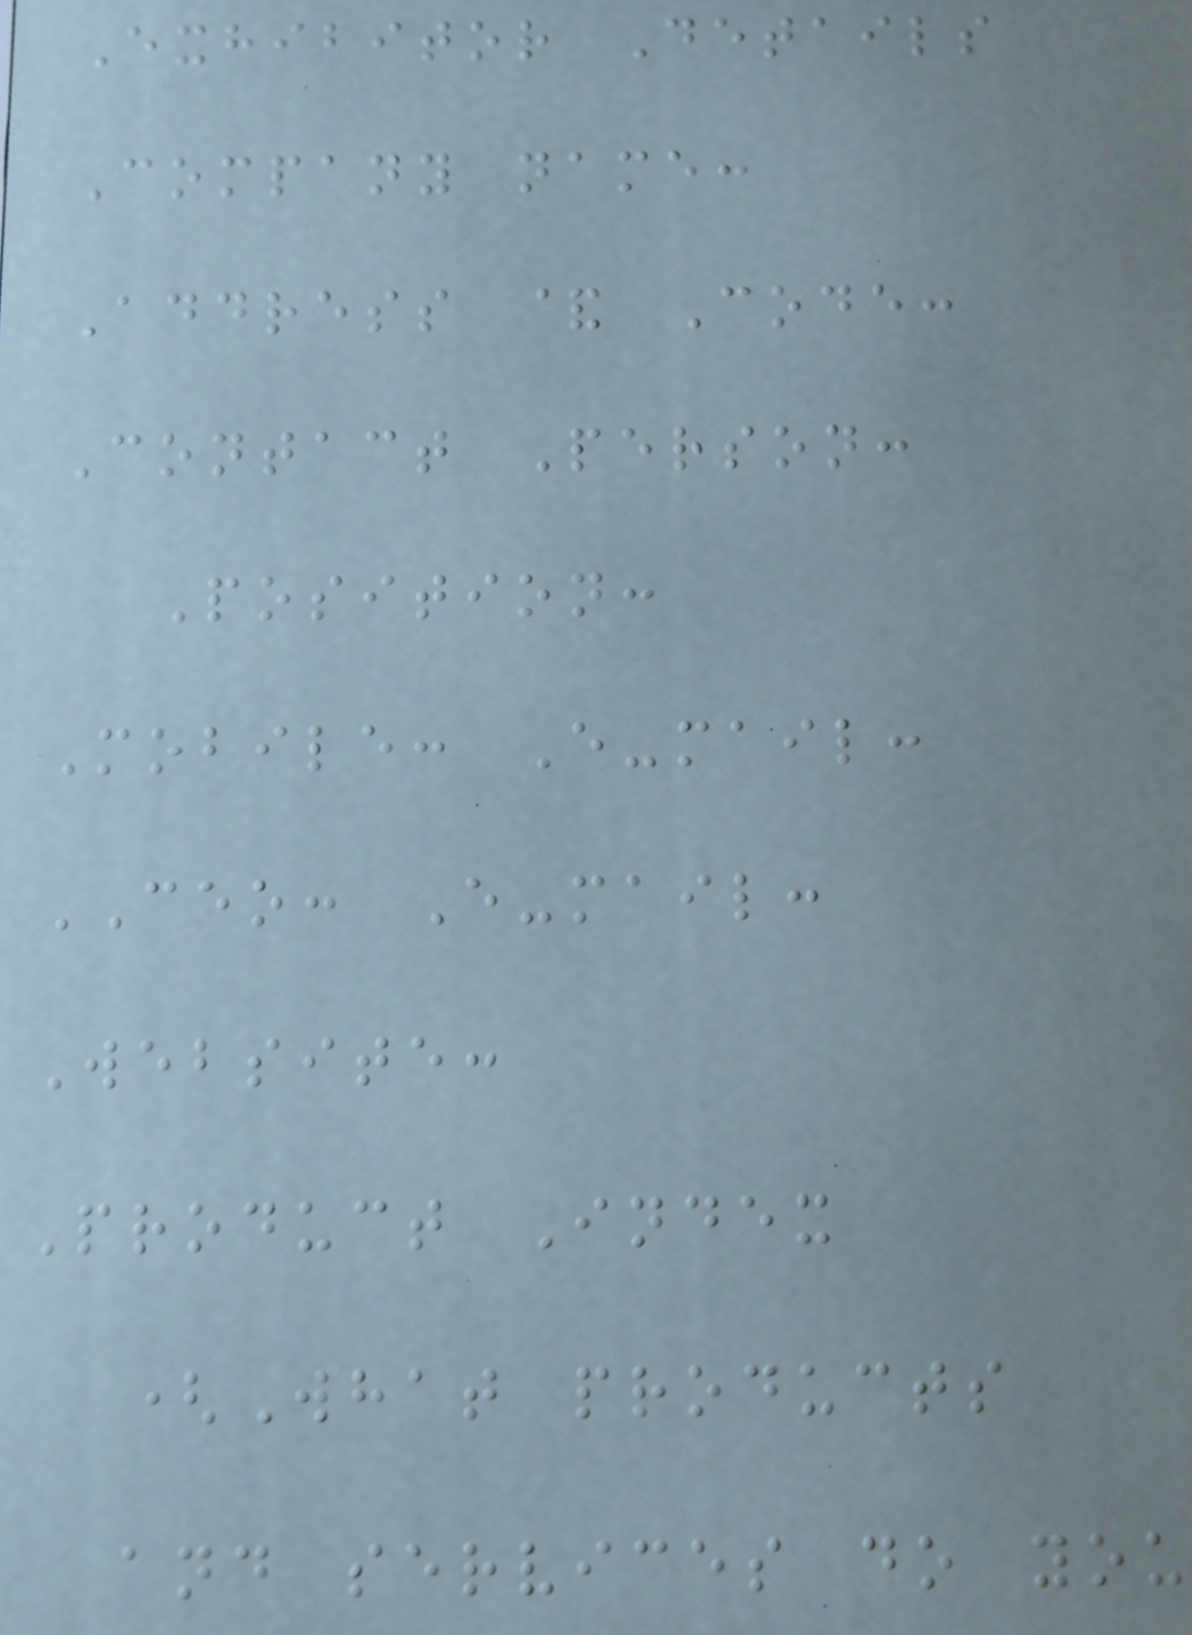Exhibitor Details
Company name:
Address & Code:
Contact Person:
Position:
Mobile: E-mail:
CEO: E-mail:
Website:
Product Index
(What products
and services do you
